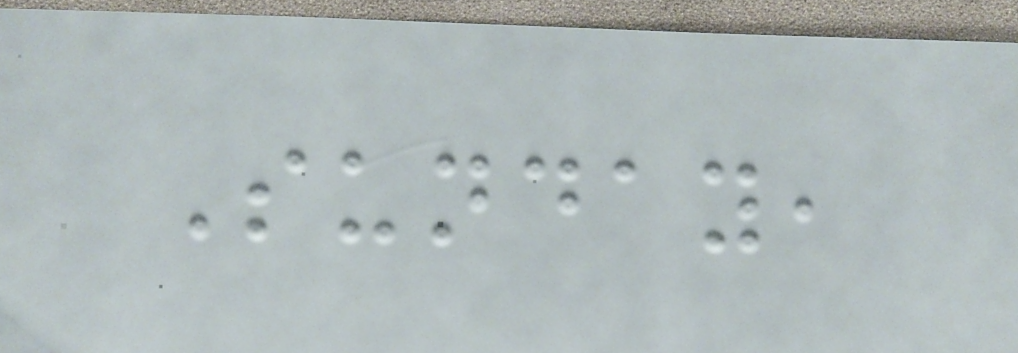Sunday,
